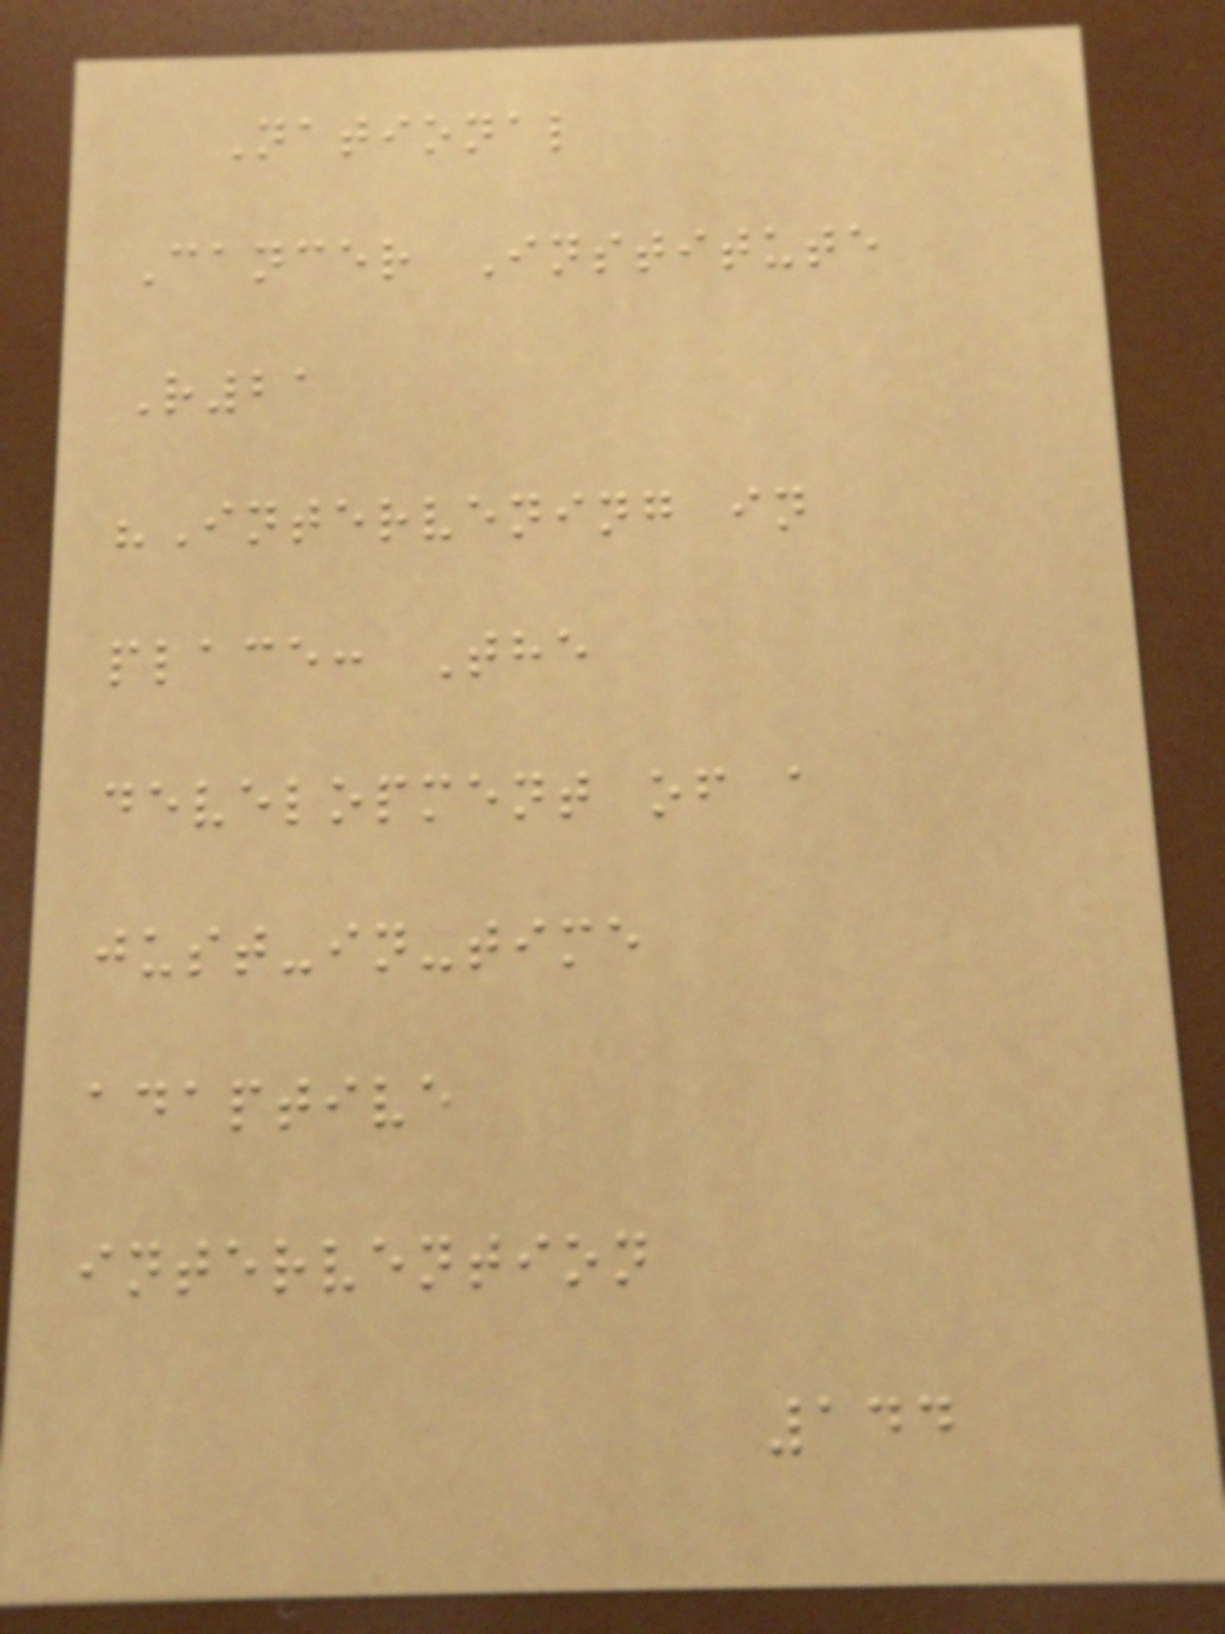National
Cancer Institute
R21
"Intervening in
place: The
development of a
just-in-time
adaptive
intervention
144
